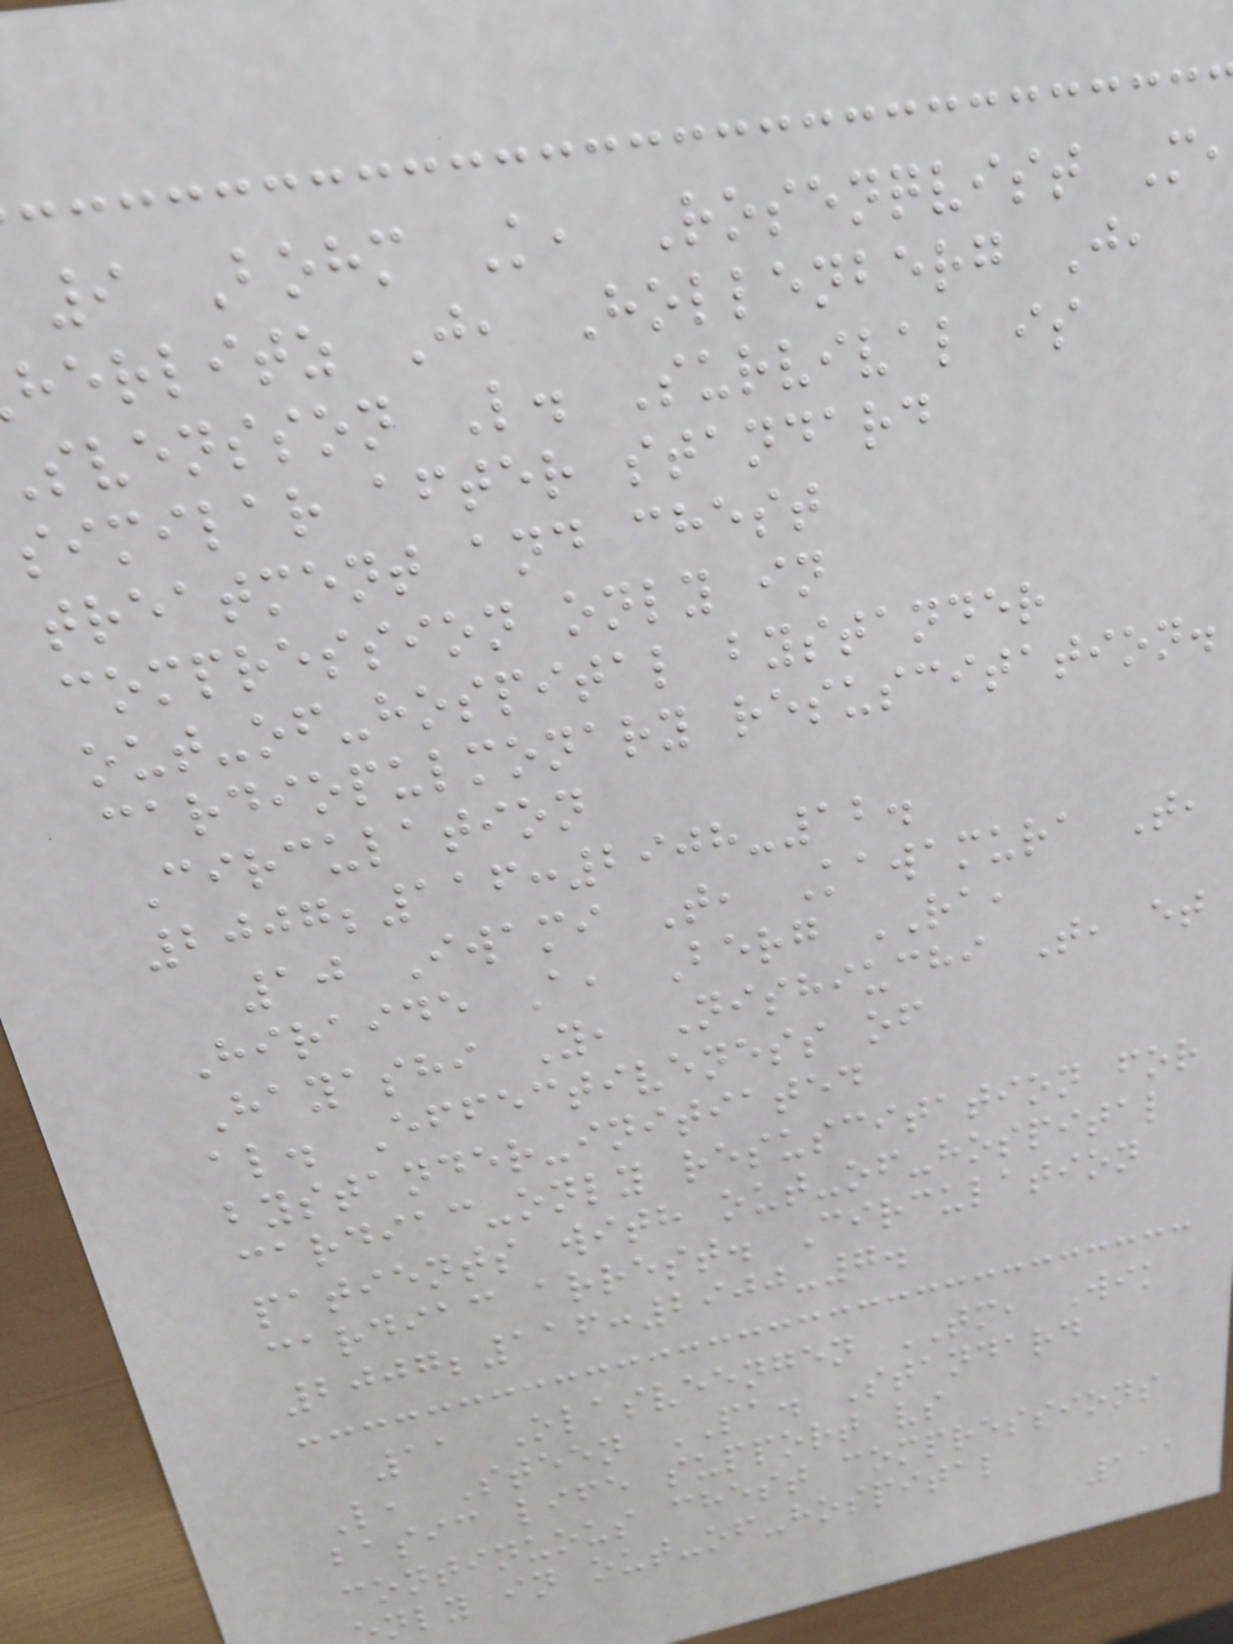9 Bohm K, Rosenqvist M
herlitz J, Hollenberg J,
svensson L. Survival is
similar after standard
treatment and chest
compression only in
out-of-hospital bystander
cardiopulmonary resuscitation.
Circulation
2007;116:2908-12.
10 Iwami T, Kawamura T,
Hiraide A, Berg RA,
Hayashi Y, Nishiuchi T, et
al. Effectiveness of
bystander-initiated
cardiac-only resuscitation for
patients with out-of-hospital
cardiac arrest. Circulation
2007;116:2900-7.
11 Olasveengen TM, Wik
L, Steen PA. Standard
basic life support vs
continuous chest compressions
nly in out-of-hospital
111
